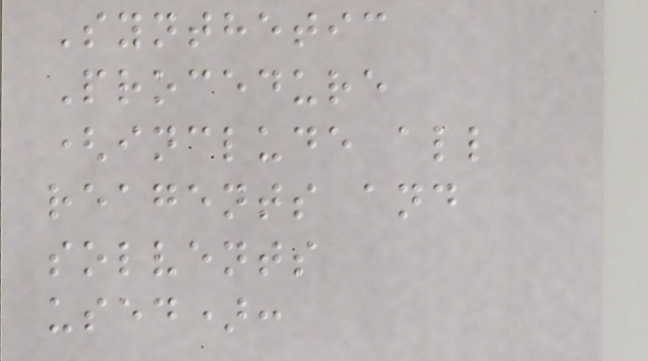Synthetic
Procedure
(include all
reagents and
solvents
used):
